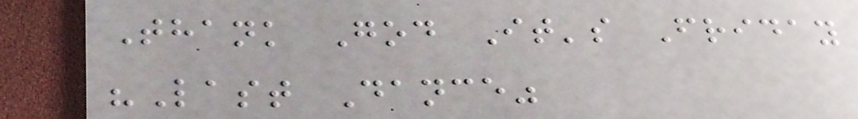Thank God It's Friday
"Last Dance"
